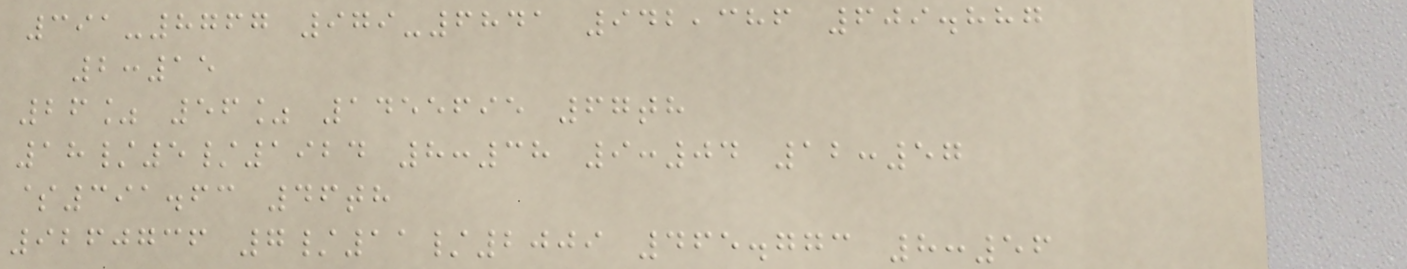391-8767 979-6841 942,386 609.887
2:15
26% 56% 1455695 67th
18/5/1924 8:38 9:04 12:57
$391.63 46th
9260736 7/11/2009 465.773 8:56
